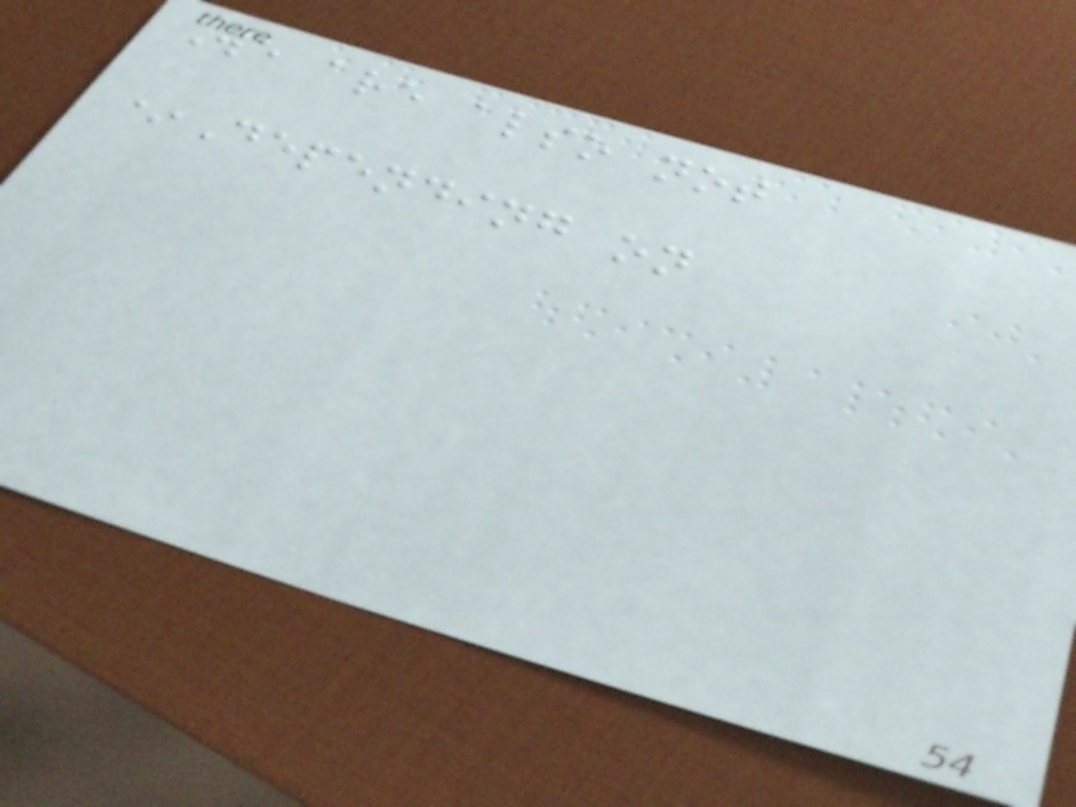We are also not
*Depending on
